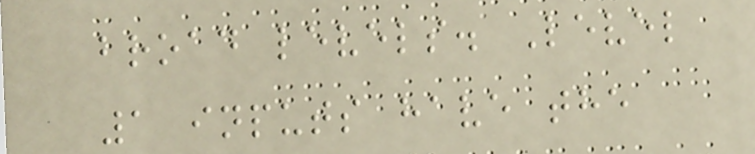broad levels. Level
1 inputs have the
